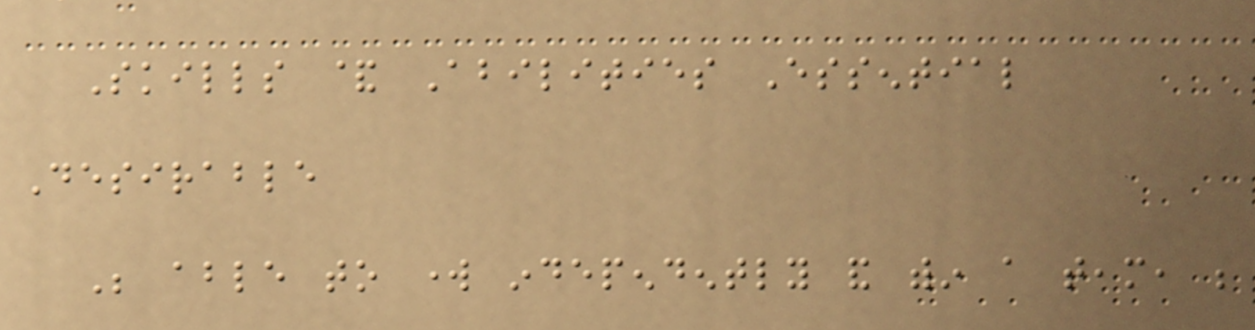Skills & Abilities Essential
Desirable
Be able to work independently and within a team, be
